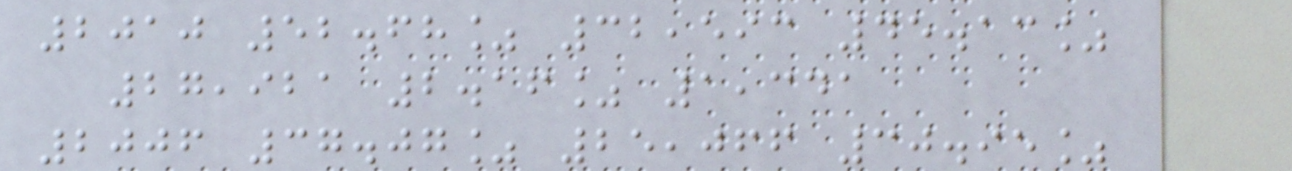2010 52.68% 32,593 45.13%
27,921 2.16% 1,341
2006 37.07% 25,066 30.95%
